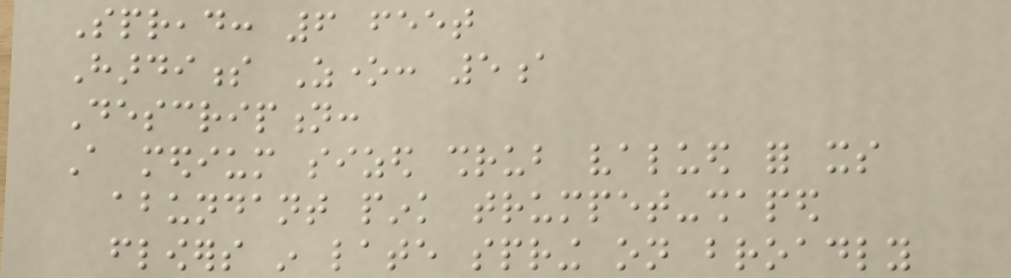Spread: 6 feet
Hardiness Zone: 5a
Description:
A medium sized shrub valued for its
abundant pink trumpet-shaped
flowers in late spring on broadly
